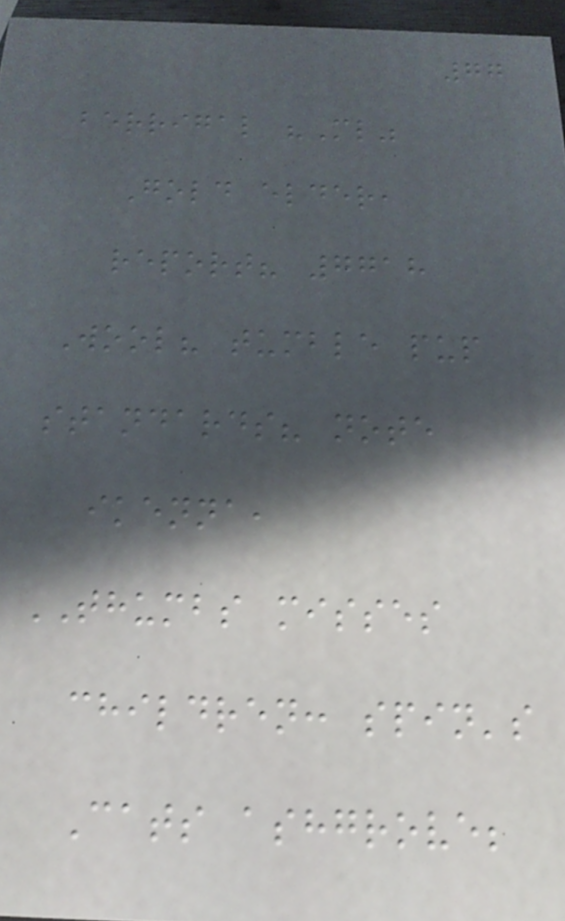77
berrigal "Ml"
Gold elder,
report? 7718
Wool? tumble pup
standards? note
ikenna,
THUMBS misses
children: spin's
Cats ashgrove;
